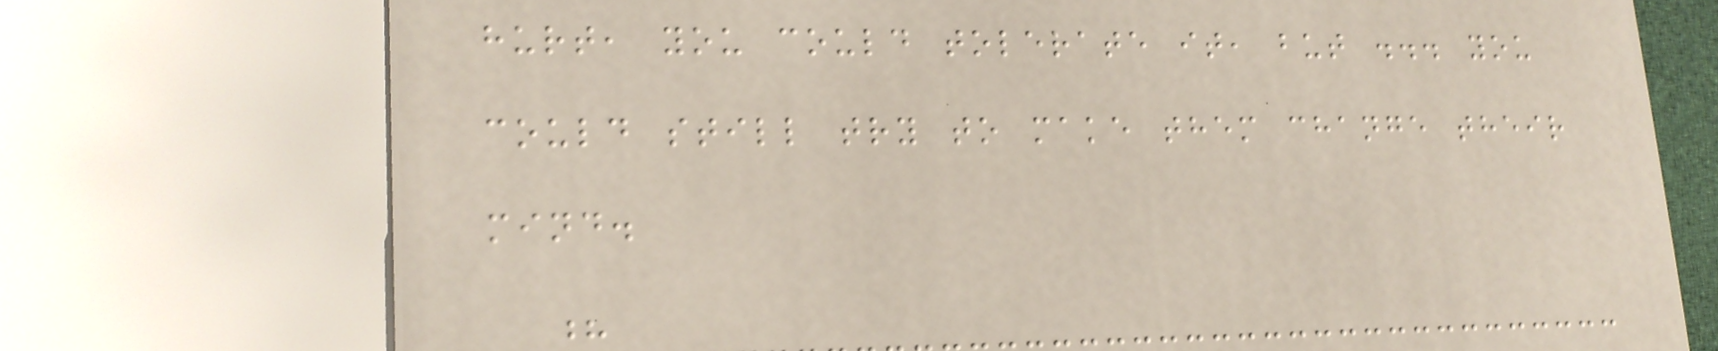hurt, you could tolerate it, but ... you
could still try to make them change their
mind.
?
